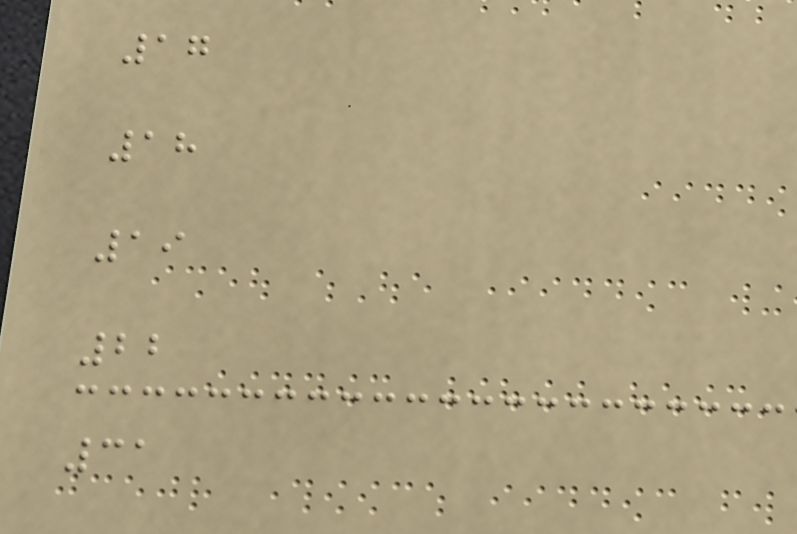17
18
19
22
31
